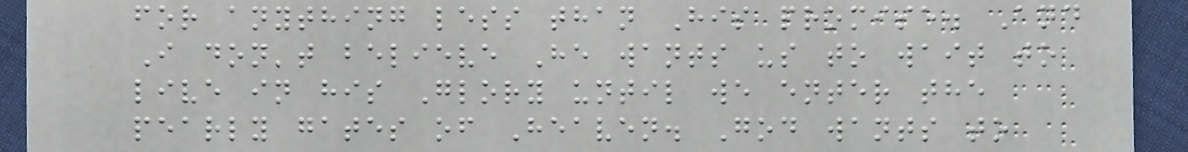for anything less than His promise. And
I don't believe He wants us to wait to
live in his Glory until we enter the
pearly gates of Heaven. God wants to
